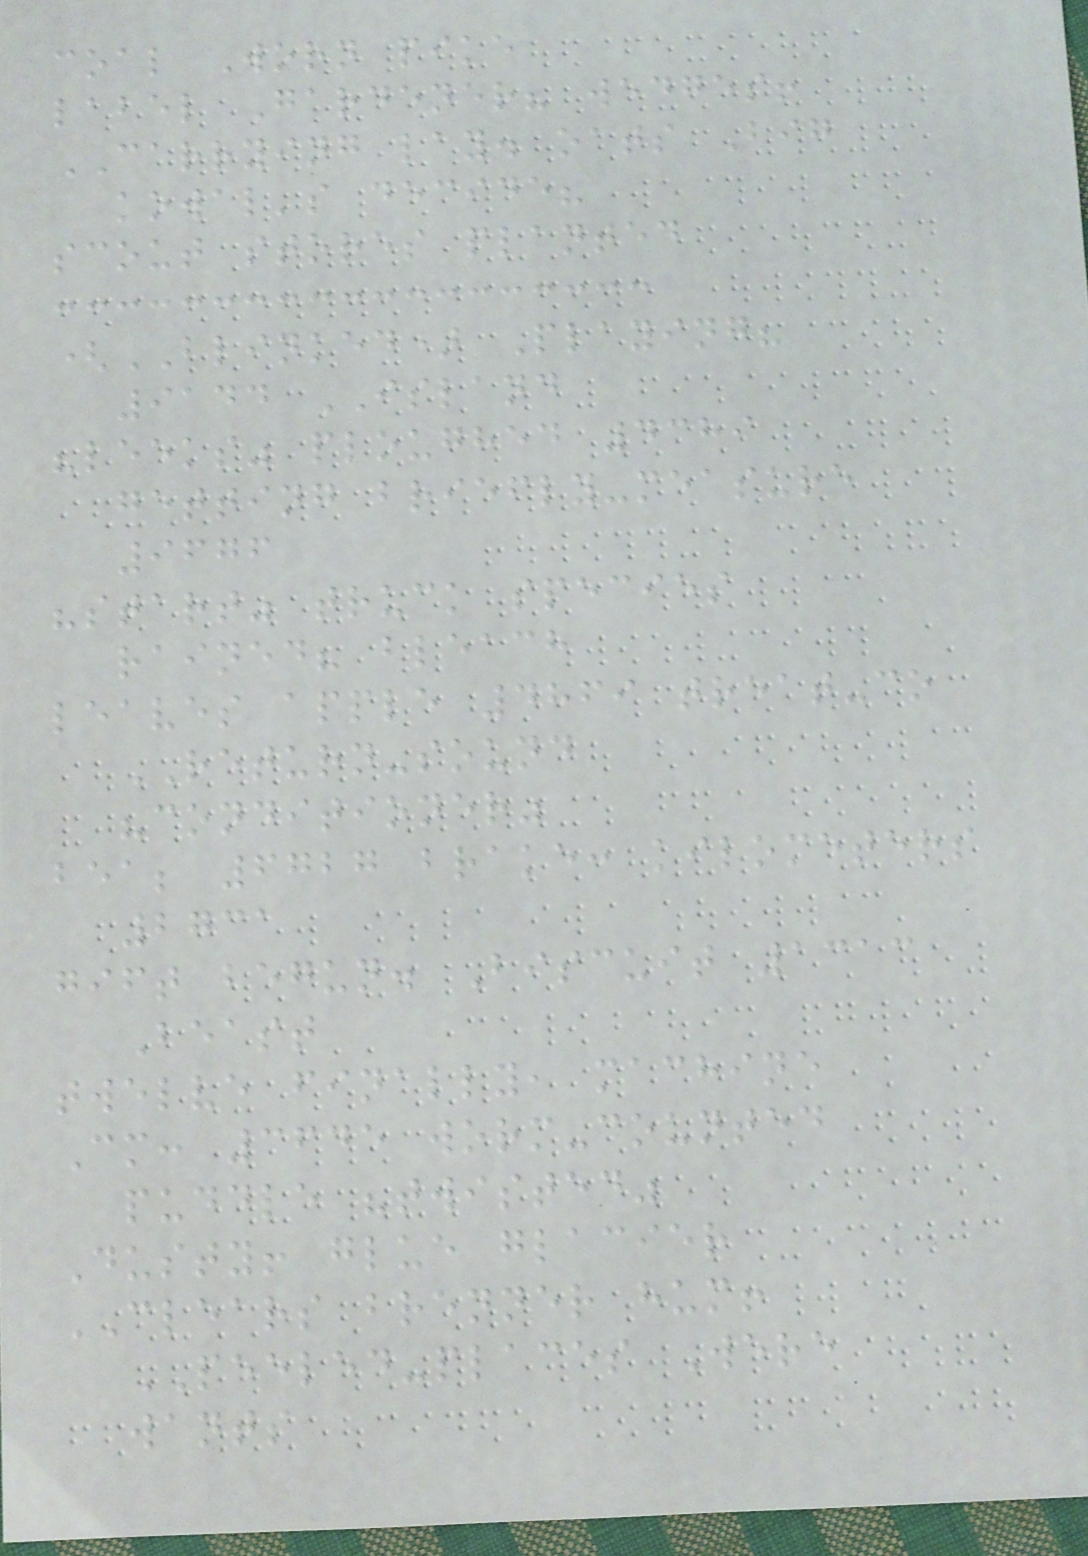coal Worn pike
label Gardener? wedges!
CARRYING lay. oats Big
kowal's decide?
scout stores planted
(BLINKED) Playing?
9144 ISLAND
"leeks" ploughed 4389
getting briefly-measure
9676
"start" truck species
rained? bleach
leaves apple 4869 treat-co
RETURN-sound
"conditioner"
bea; 6727 brake: kilometers
2731
gift begun. Biscuit 1313
Beast
twelve finally, machine
Cm: 3645 worm-counted
puddle "twisted"
Dusty! glue glacier
CLEARS brenner hum!
PEELED-places Were
wants
